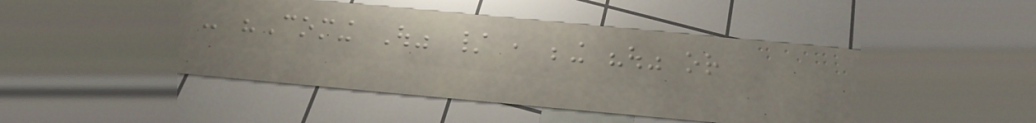- "Coming Out" / , being "out" or
